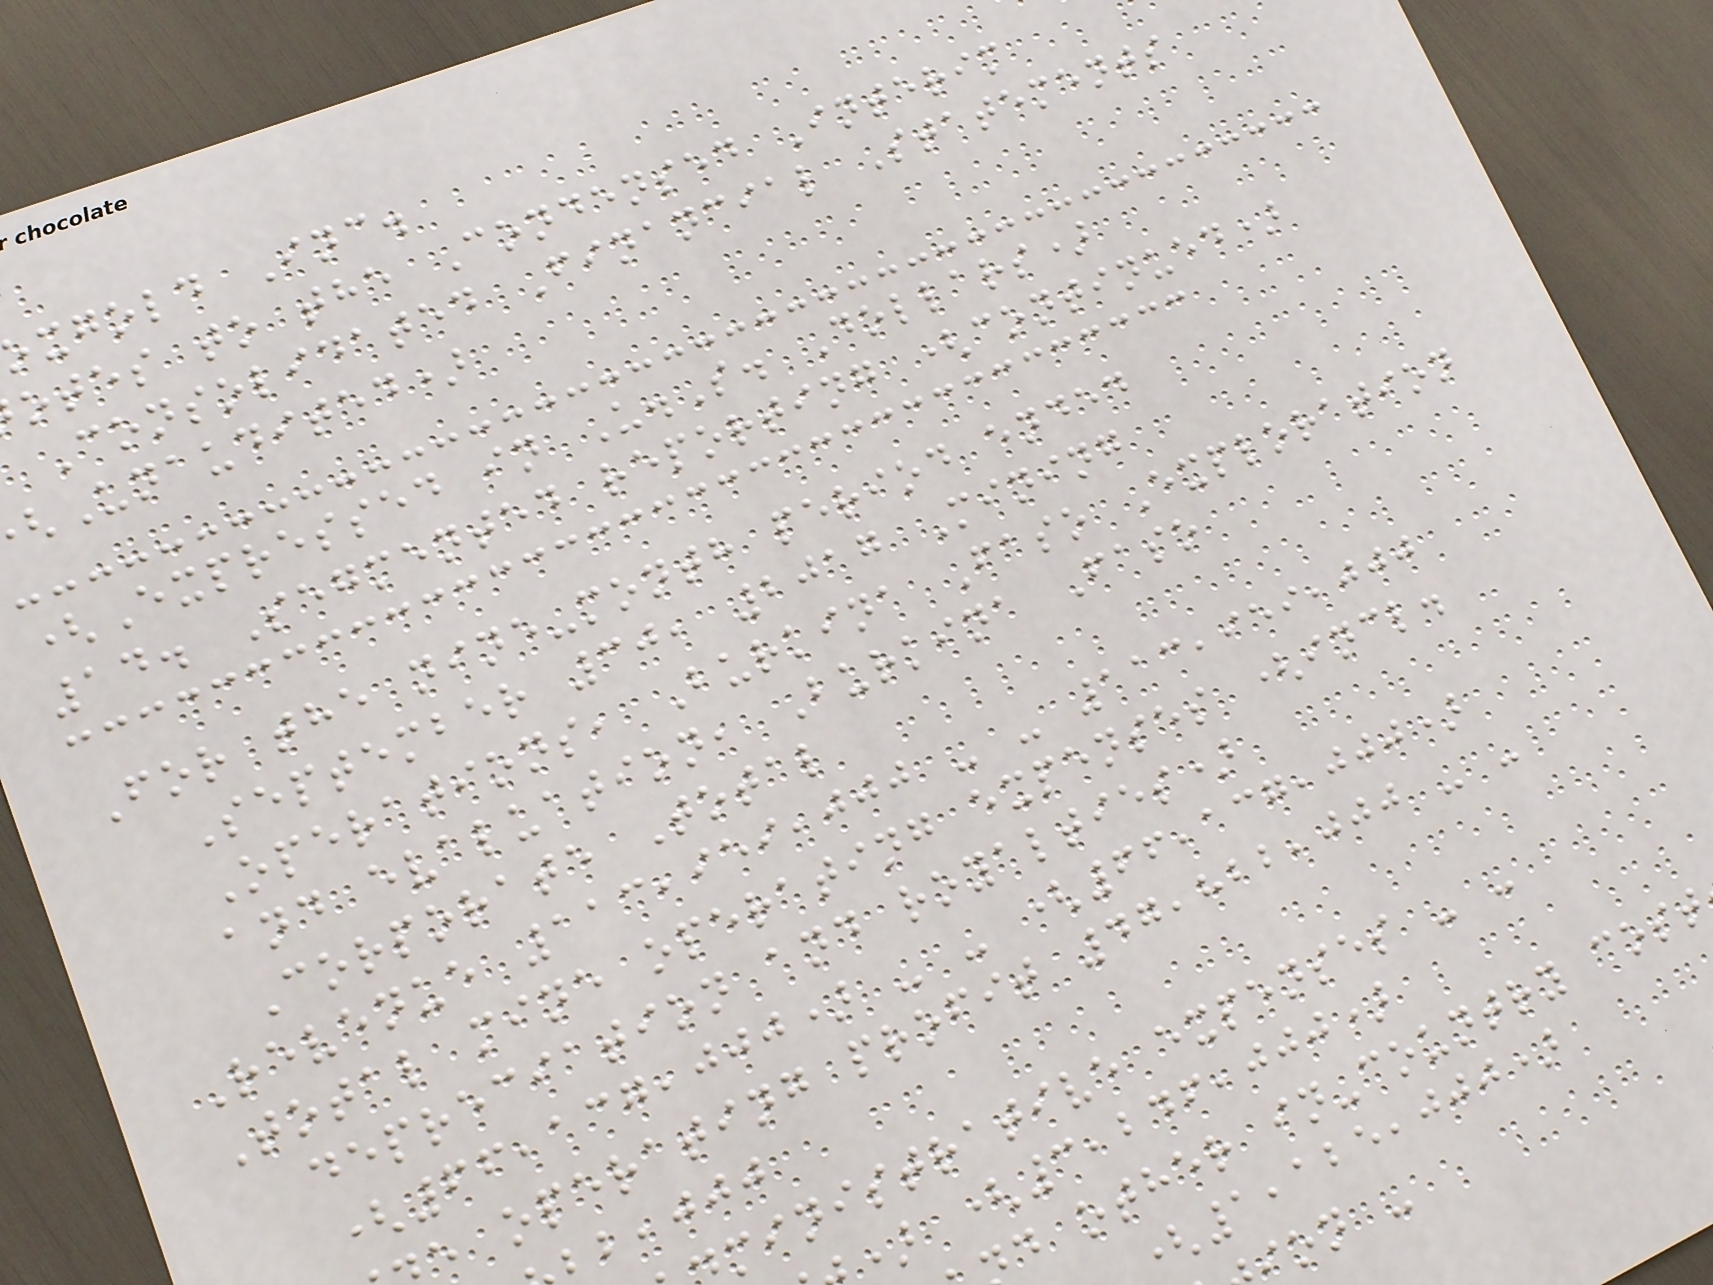xgold Inc.
otes to the Condensed Interim
Consolidated Financial Statements
Unaudited)
(Expressed in U.S. Dollars)
14. Segmented reporting (continued)
For the nine-month period ended
September 30, 2017 Mining
Operations, Burkina Faso Exploration
and evaluation, Burkina Faso
Corporate Total
Revenue 113,959,000 - - 113,959,000
Total mine operating expenses (incl.
depreciation and royalties)
(66,137,000) - - (66,137,000)
e operating profit 47,822,000 - -
,jjj
ministrative expenses - -
) (3,246,000)
d other in-country cost
(1,125,000)
